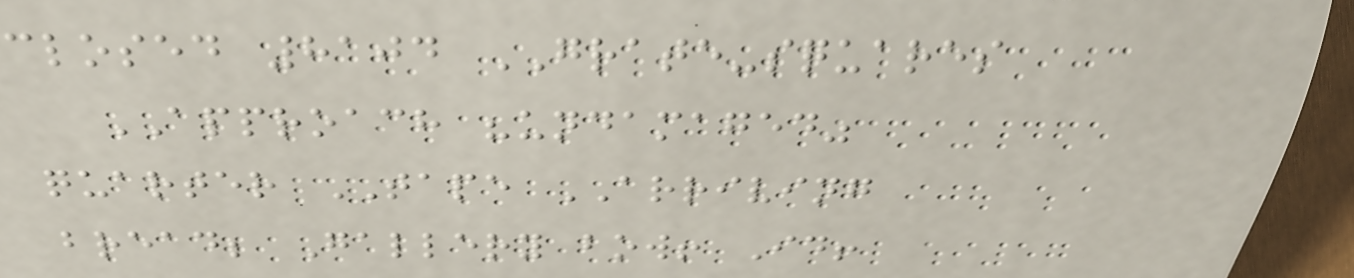closed 8104 GRATE-squares
APPROACH "undamaged"
quarter TAPE ARRIVING
bread; Gallery bow! Id!
